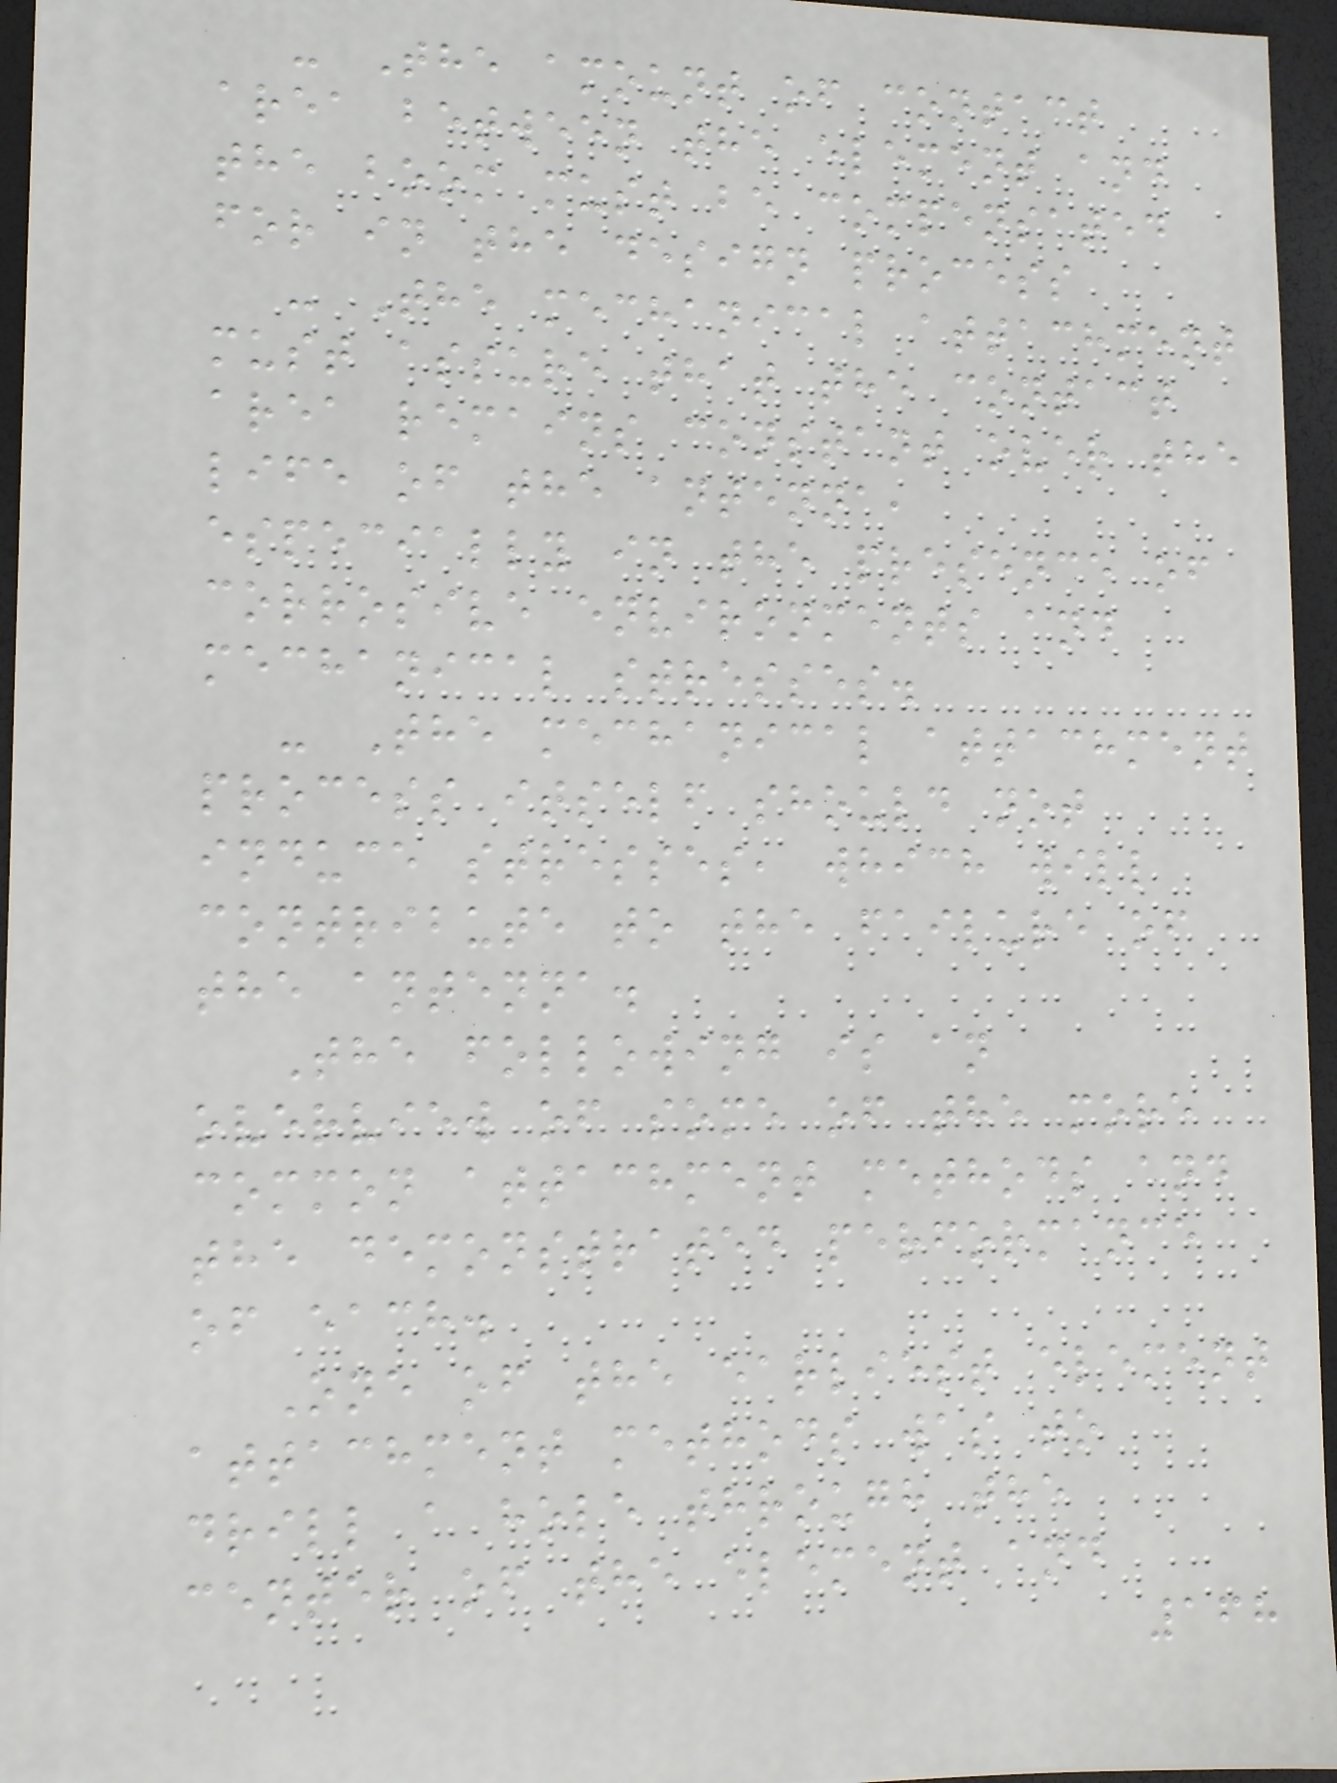- The amount of contact
area between the element and
the boom must be compensated
for in the design process
- The mechanical attachment
must assure that the contact
area remains constant over the
life of the antenna,
especially in the presence of
corrosive environments and
mechanical stresses.
- The mechanical attachment
process itself should not
induce stresses, which will
contribute to the failure of
the antenna.
The following is an
overview of some of the more
common attachment methods and
the demonstrated performance
of each.
One of the earliest element
attachment methods was to
drill a hole through the
center of the element and
168
